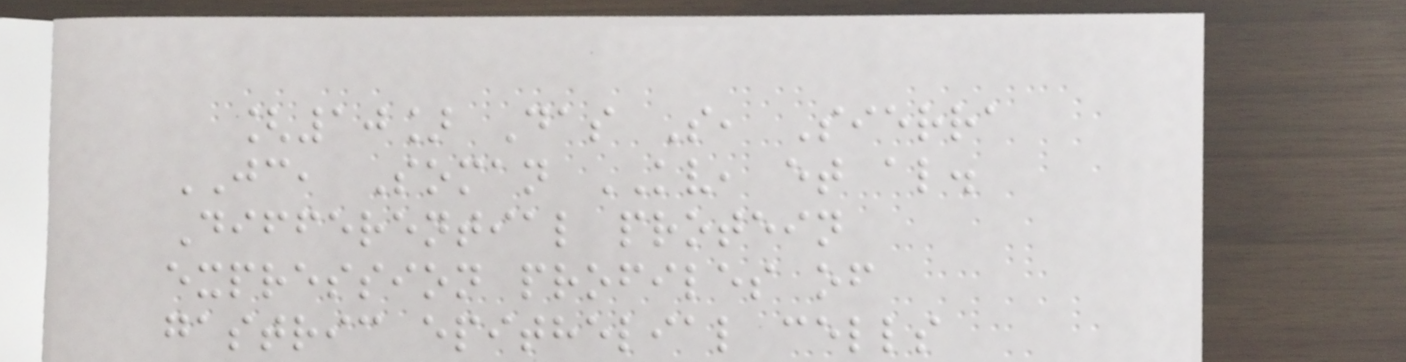[10] Das S, Sierra
JC, Soman KV, et al.
Differential protein
expression profiles of
gastric epithelial cells
